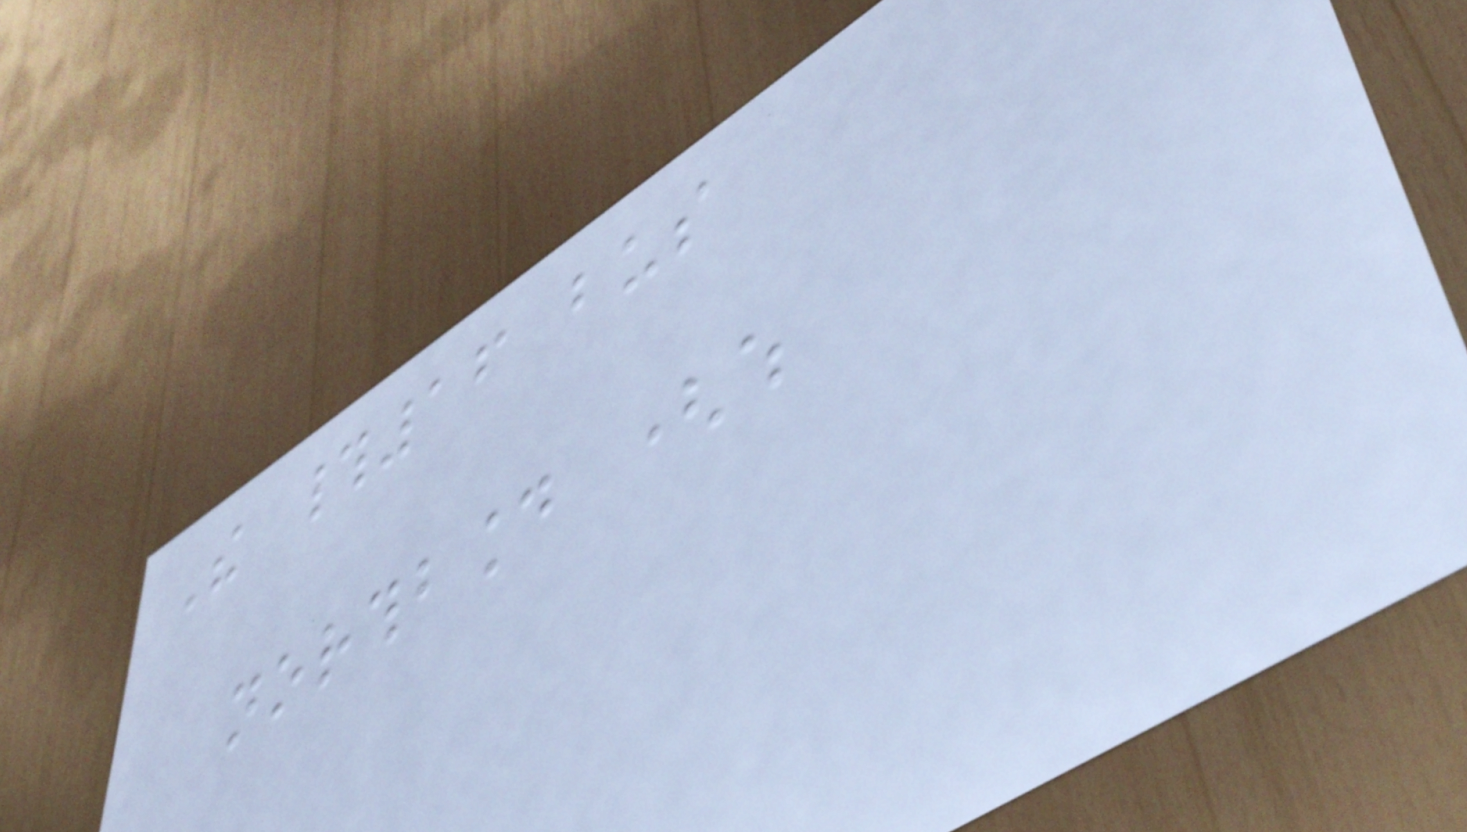The #16 bus
northbound (which
